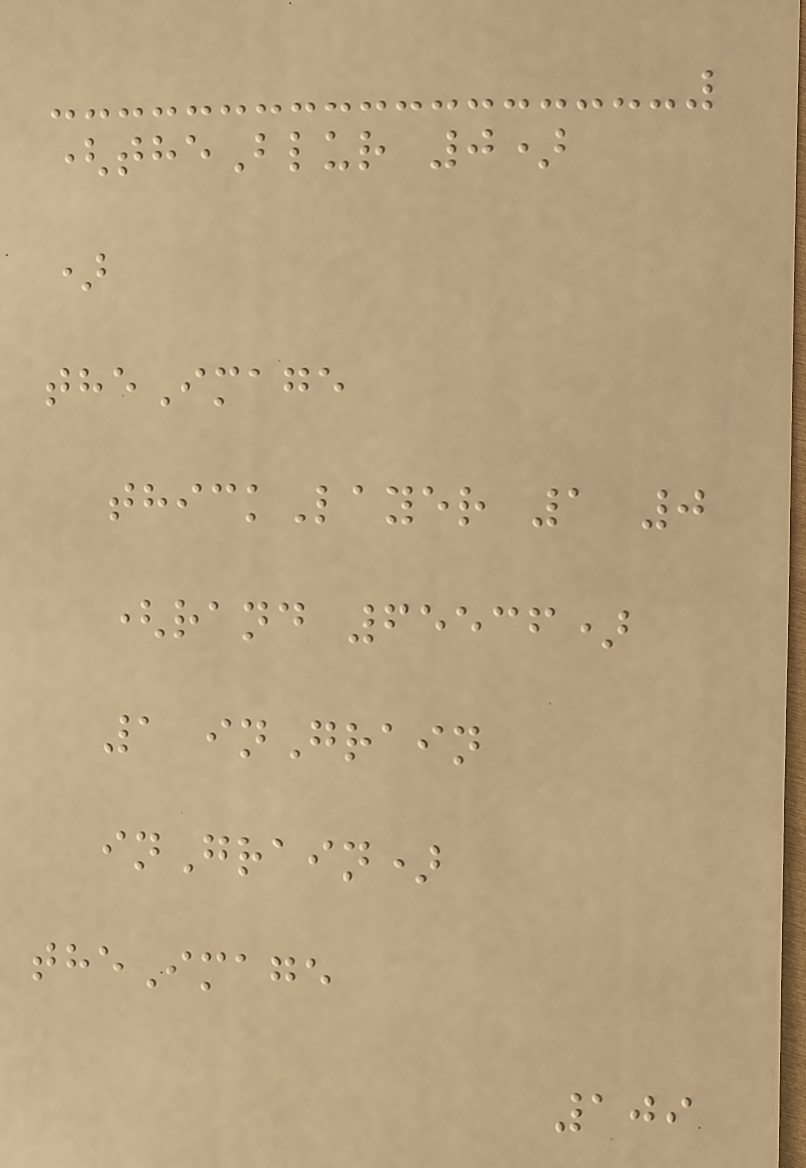(theBlur 0)
)
theImage
thickLayer 1 0
(rand 65536)
1 inGrain
inGrain)
theImage
109
